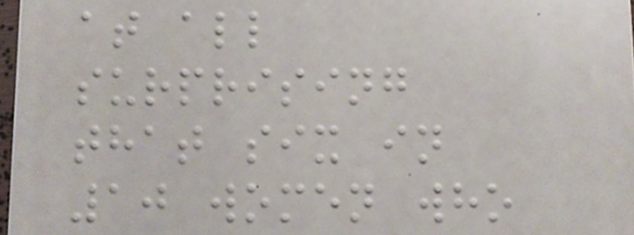at all
surprising
that six in
10 women who
